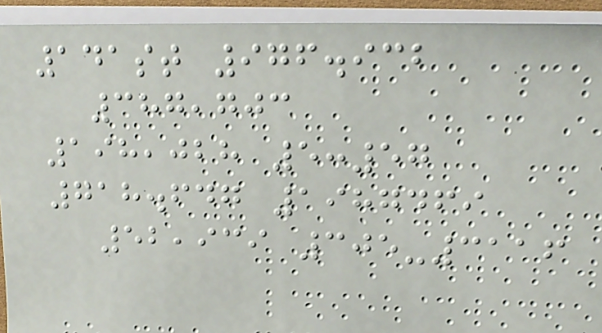141st 976.932
387,703
198,028 5:57
718.647 1987469
52,939 305-3116
